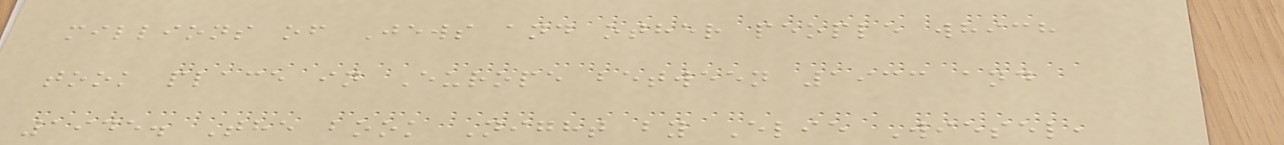millions of Jews and other people which
took place in Europe between 1933 and
1945. The book Night by Elie Wiesel,
